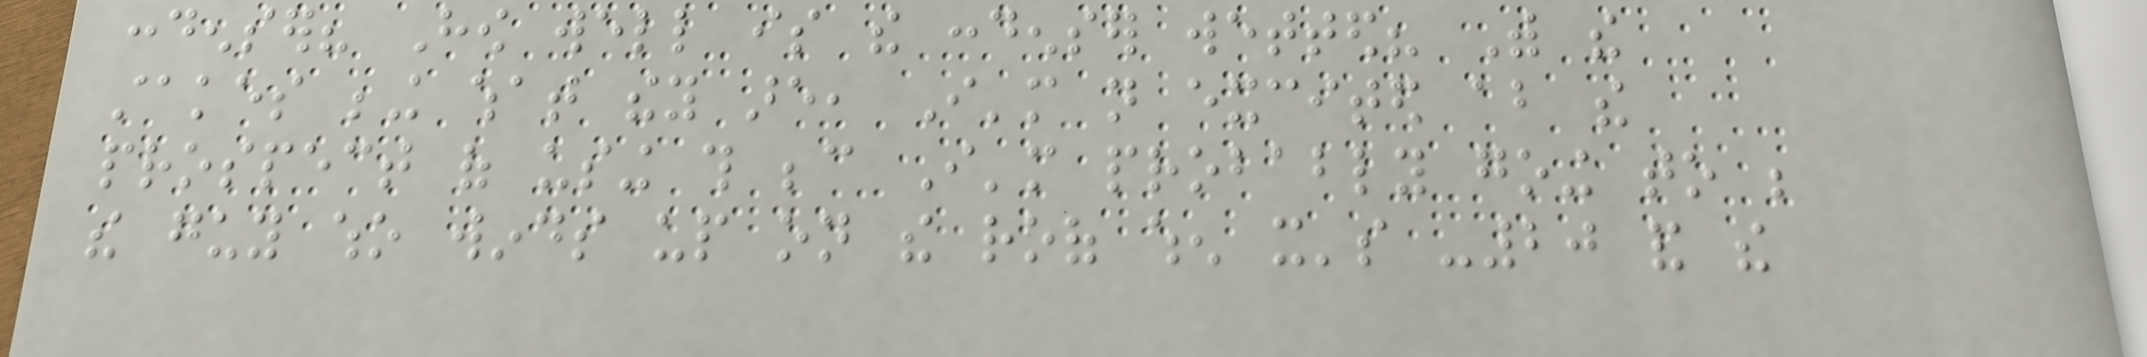condenser? How well is the condenser wetted? With the
stakes being what they are, I'm not excited about the
prospect of using this because I'm probably going to be
the guy who winds up on the roof when it's -20 and the
